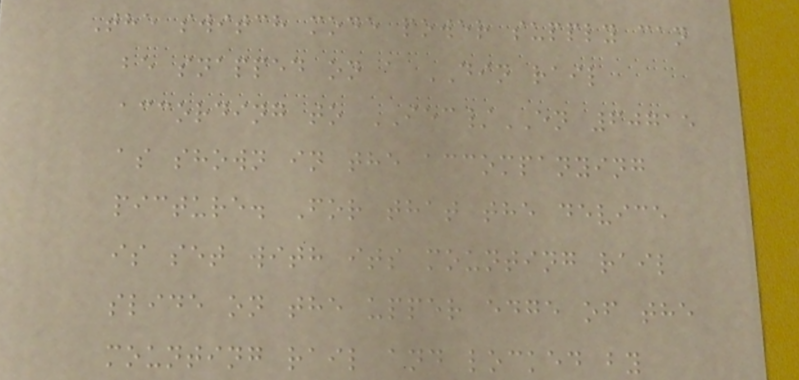The switch mode power supply can
be snapped on a DIN rail
according to IEC/EN 60715
as shown in the accompanying
picture. For that the device
is set with its mounting rail
slide on the upper edge of the
mounting rail and locked by
